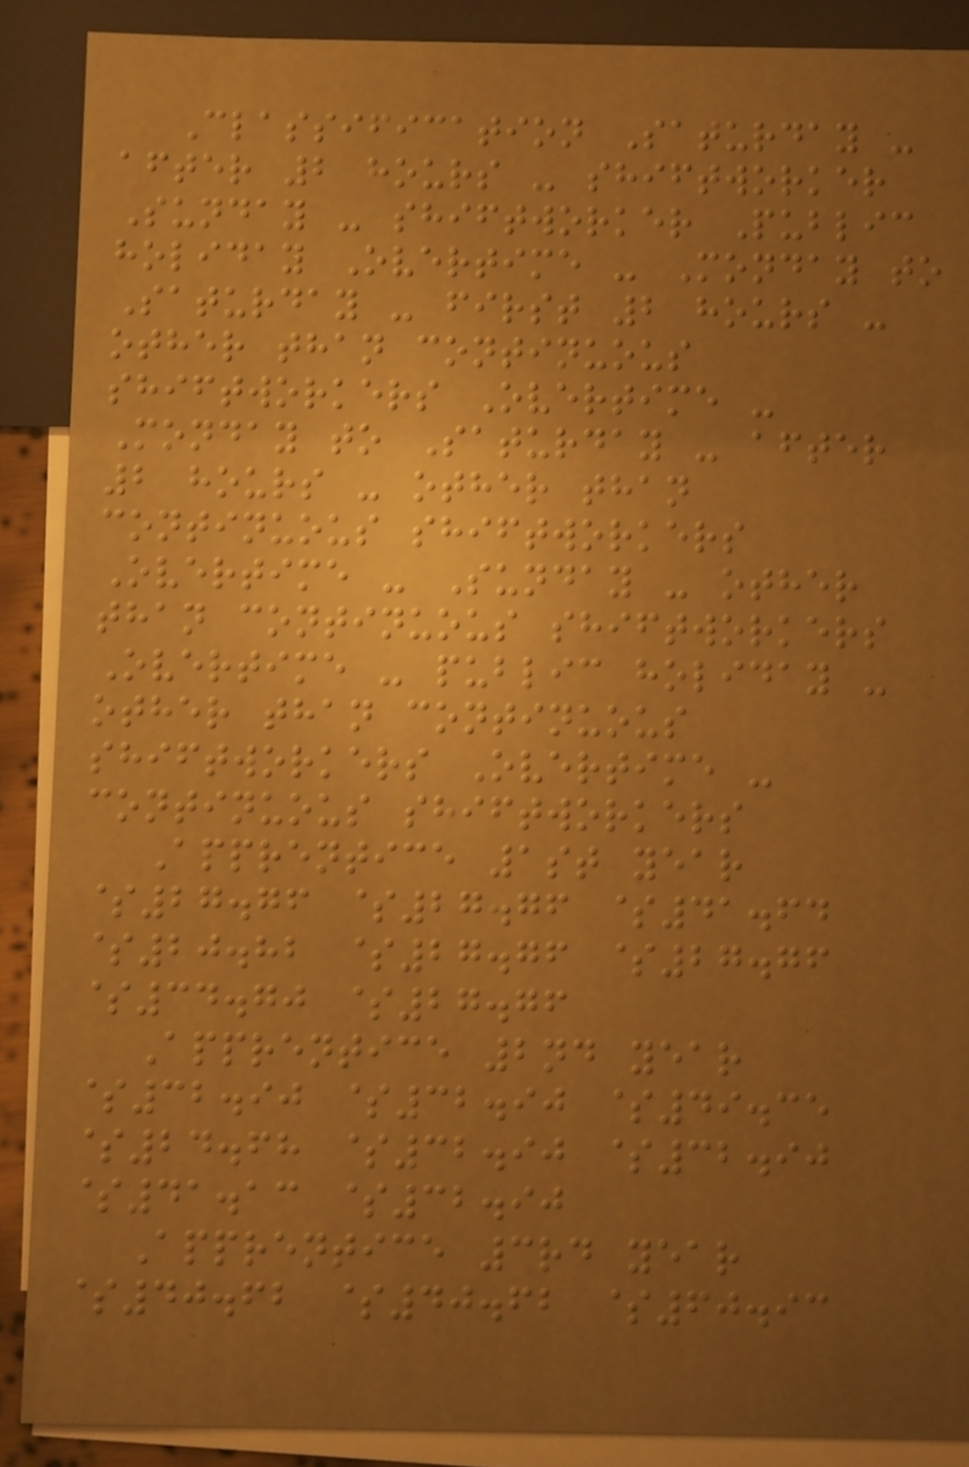Classification Saturday -
after 2 hours - shiftworker
Sunday - shiftworker Public
holiday Overtime - Monday to
Saturday - first 2 hours -
other than continuous
shiftworkers Overtime -
Monday to Saturday - after
2 hours - other than
continuous shiftworkers
Overtime - Sunday - other
than continuous shiftworkers
Overtime - public holiday -
other than continuous
shiftworkers Overtime -
continuous shiftworkers
Apprentice 1st year
$27.76 $27.76 $41.64
$20.82 $27.76 $27.76
$34.70 $27.76
Apprentice 2nd year
$32.90 $32.90 $49.35
$24.68 $32.90 $32.90
$41.13 $32.90
Apprentice 3rd year
$40.62 $40.62 $60.93
